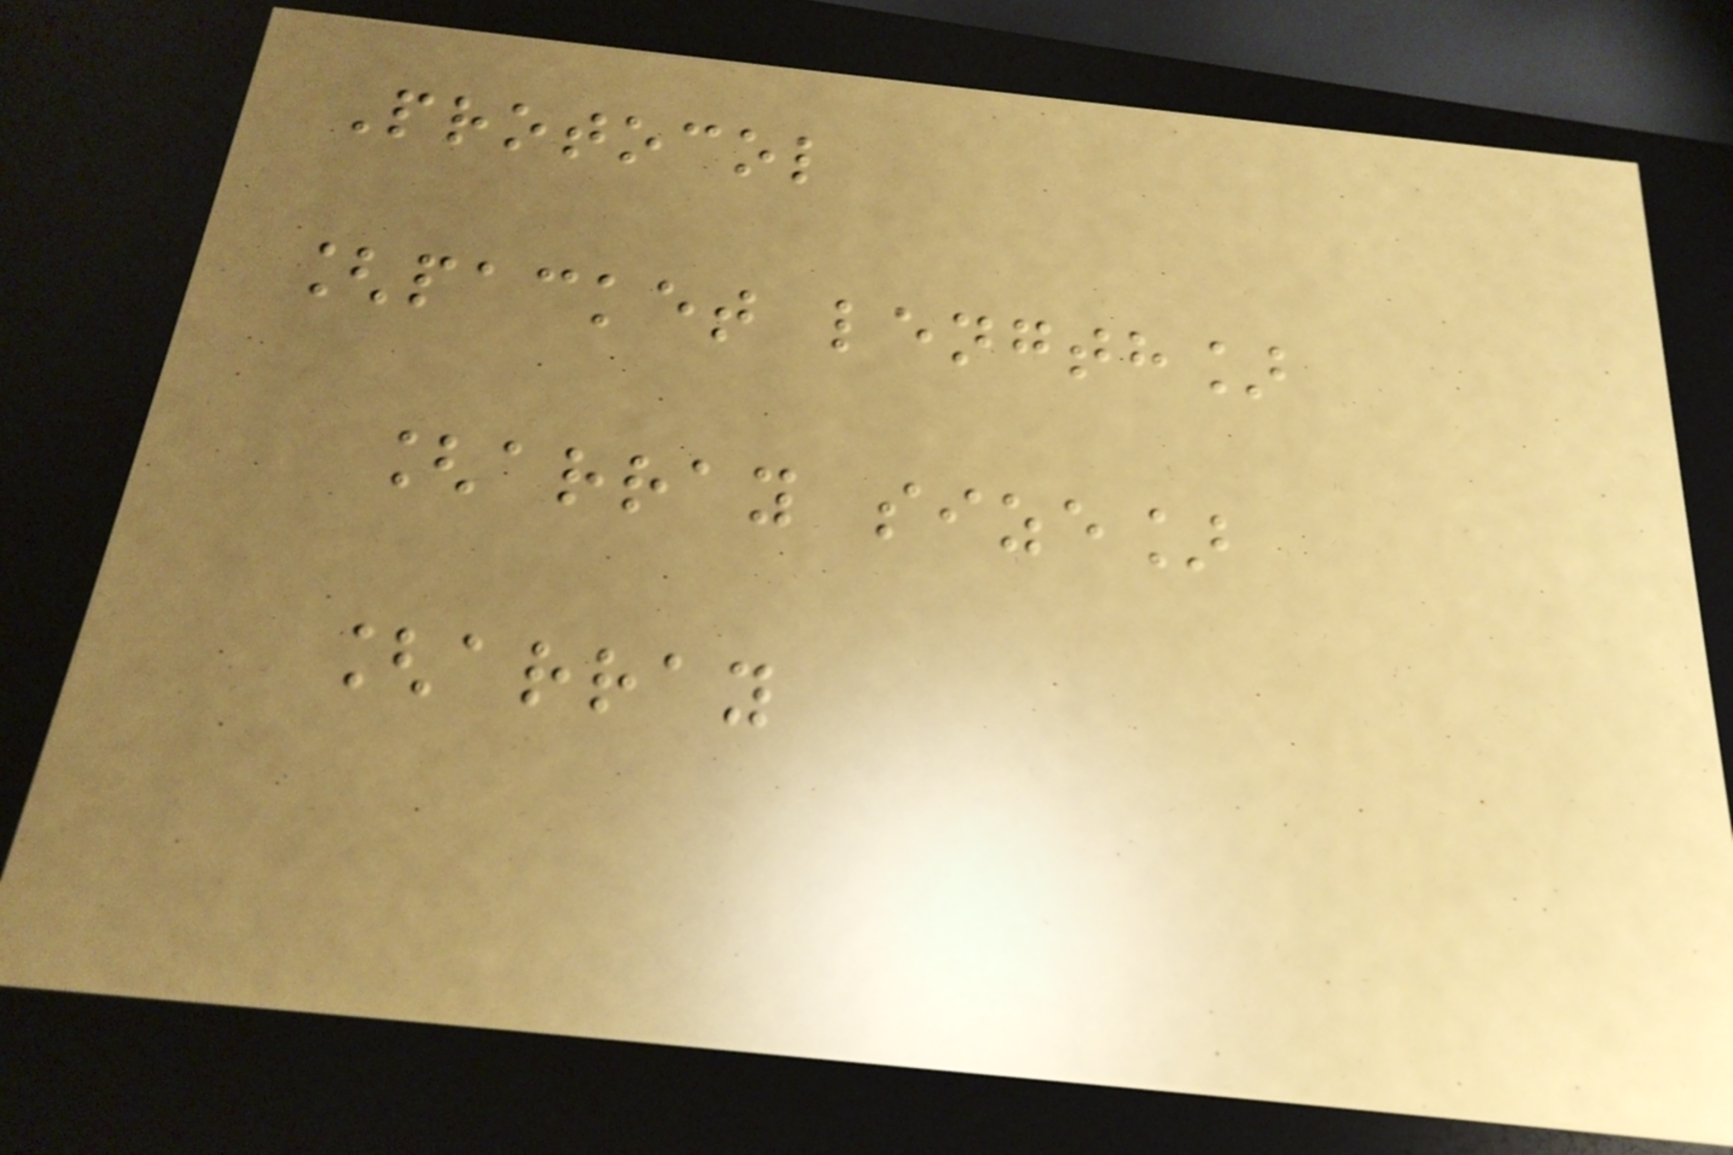Protocol
[packet length]
[array size]
[array
